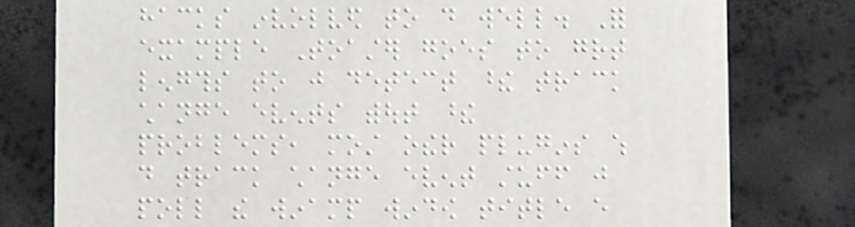hacks involved to do well. For
example Toaster goes to great
lengths to just detect these track
change events without these
problems, most other plugins which
do track change event stuff just
poll the winamp window title every
